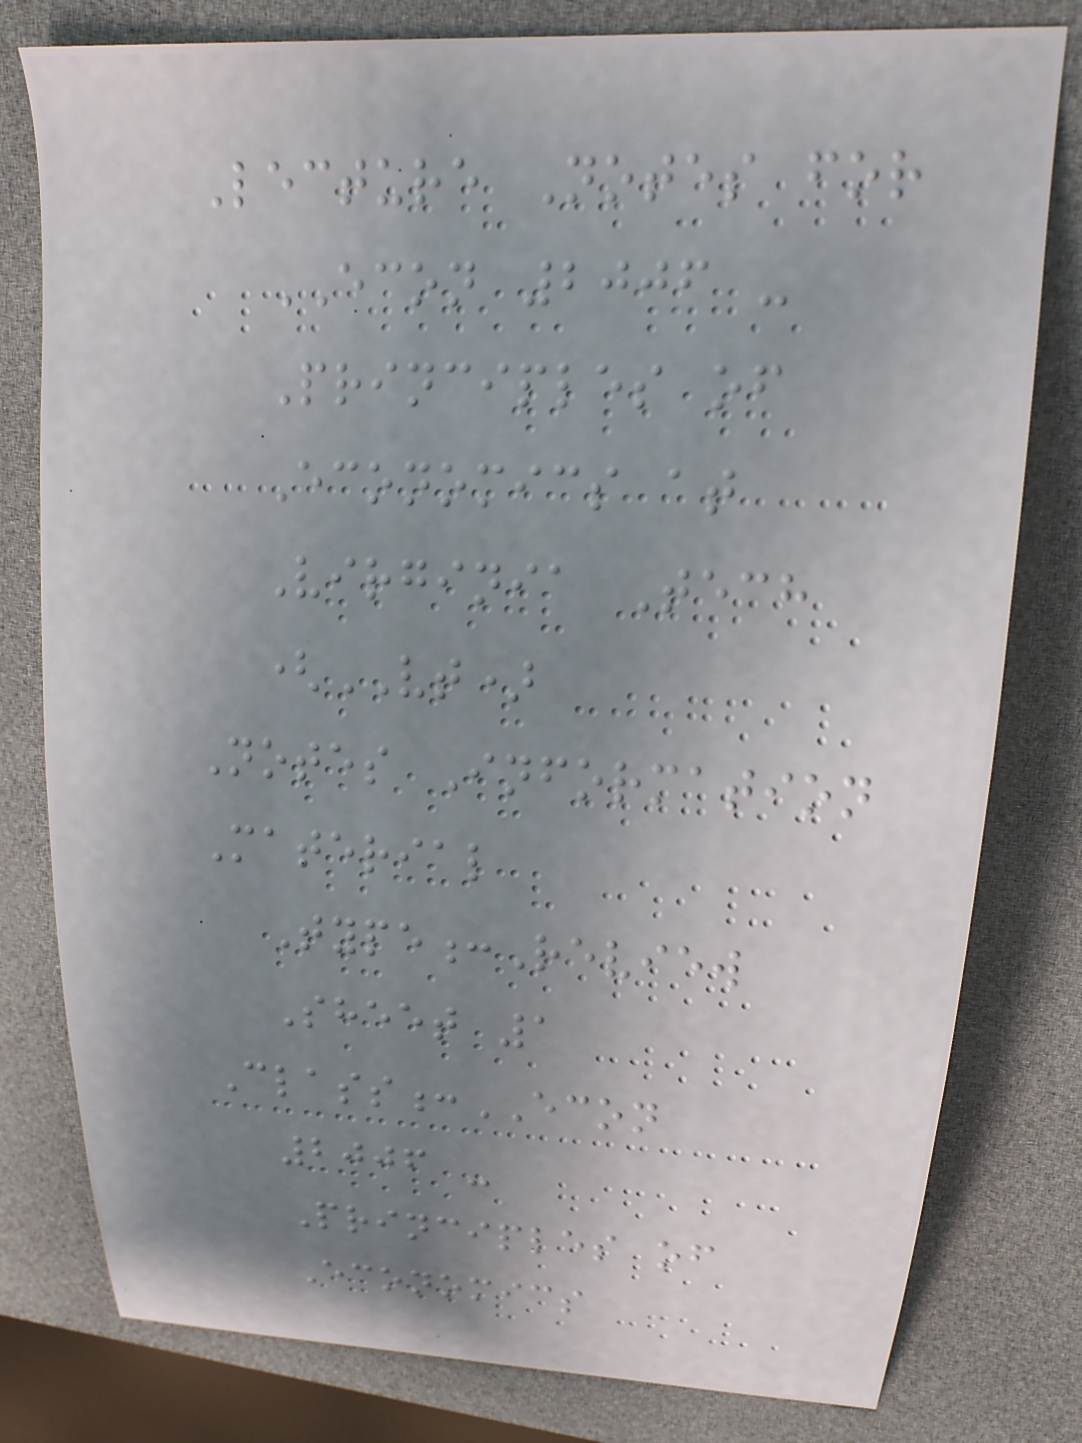Lecture Notes for
ECON 2006 -
Principles of
Economics at
Virginia Tech
(VT)
Notes Information
Material
Type:Review
Sheet 1
Class:ECON
2006 -
Principles of
Economics
